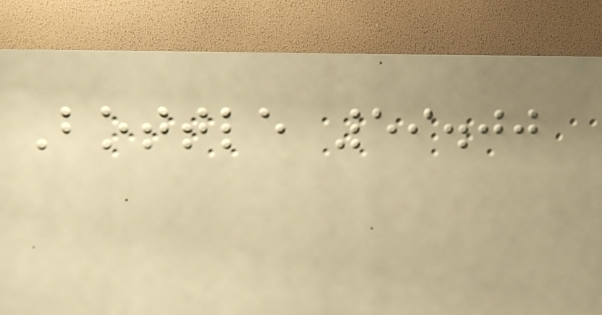Bottle 59.00
